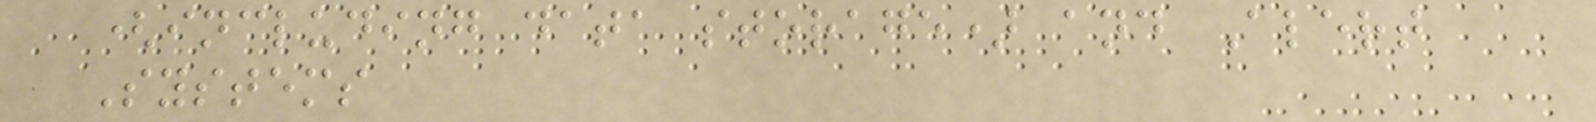(including data storage) and Alert
Systems
